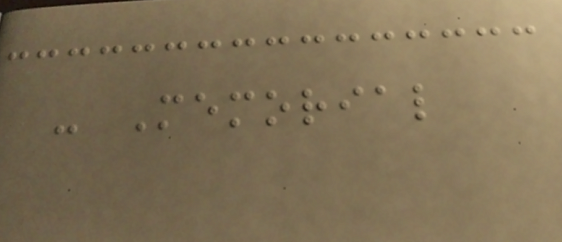- Memorial
